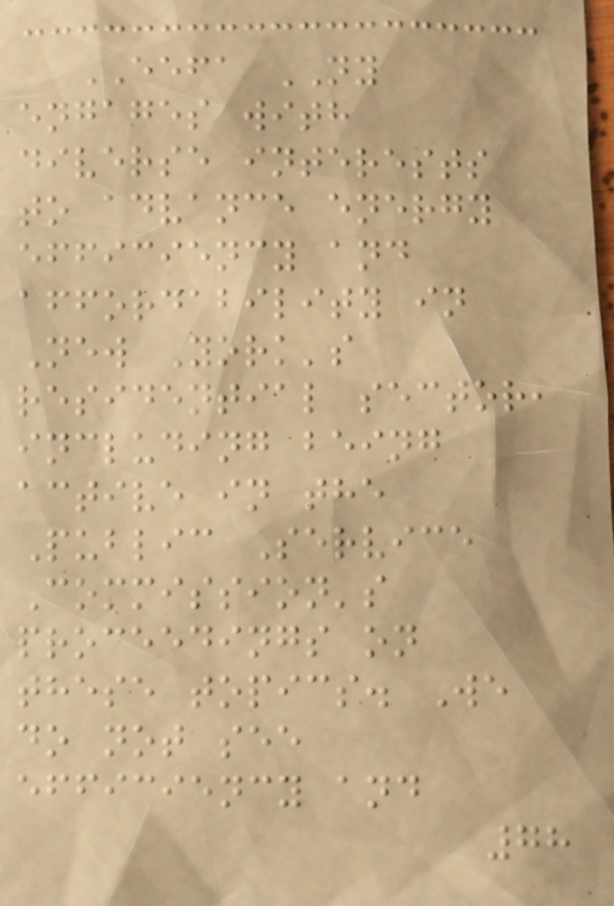EEFA NY
engages with
diverse interests
to advance energy
efficiency and
affordability in
New York's
residential sector,
including being
active in the
Public Service
Commission's
proceedings on
these topics. We
do not see
efficiency and
78
